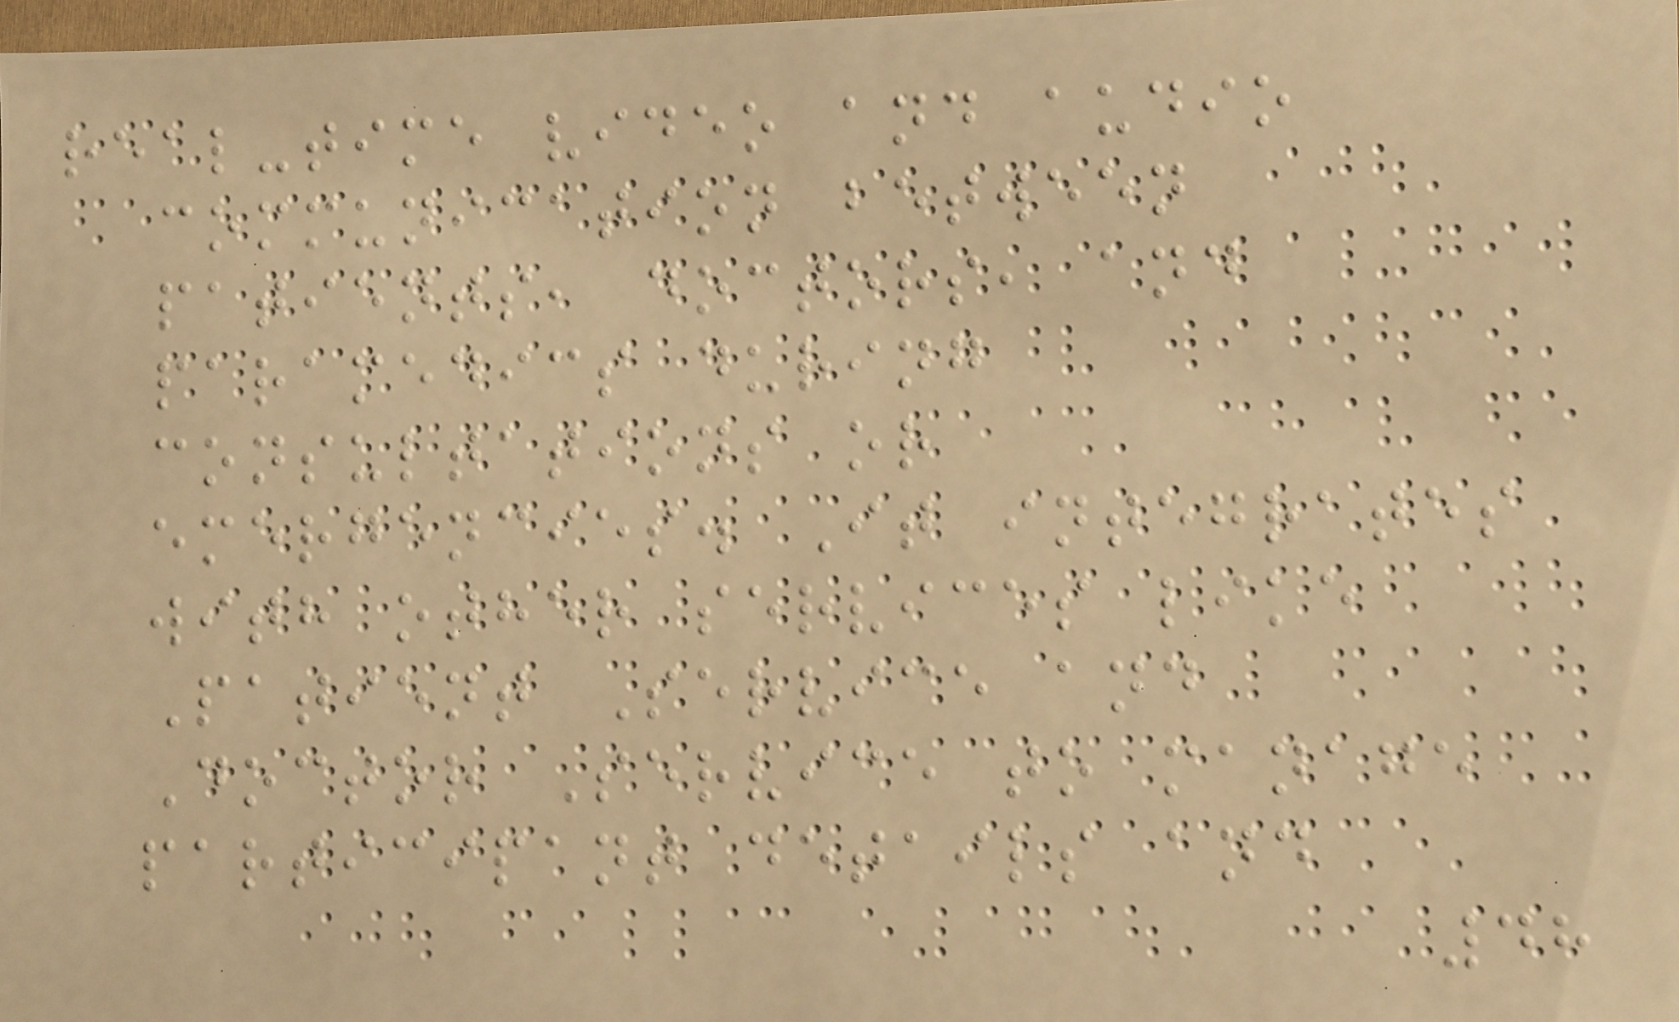real-time video and audio
communication between
patients, doctors, and
paramedics during
consultations or
emergencies. It integrates
with other services like
Patient Service and
Doctor Service to manage
participant details and
48
